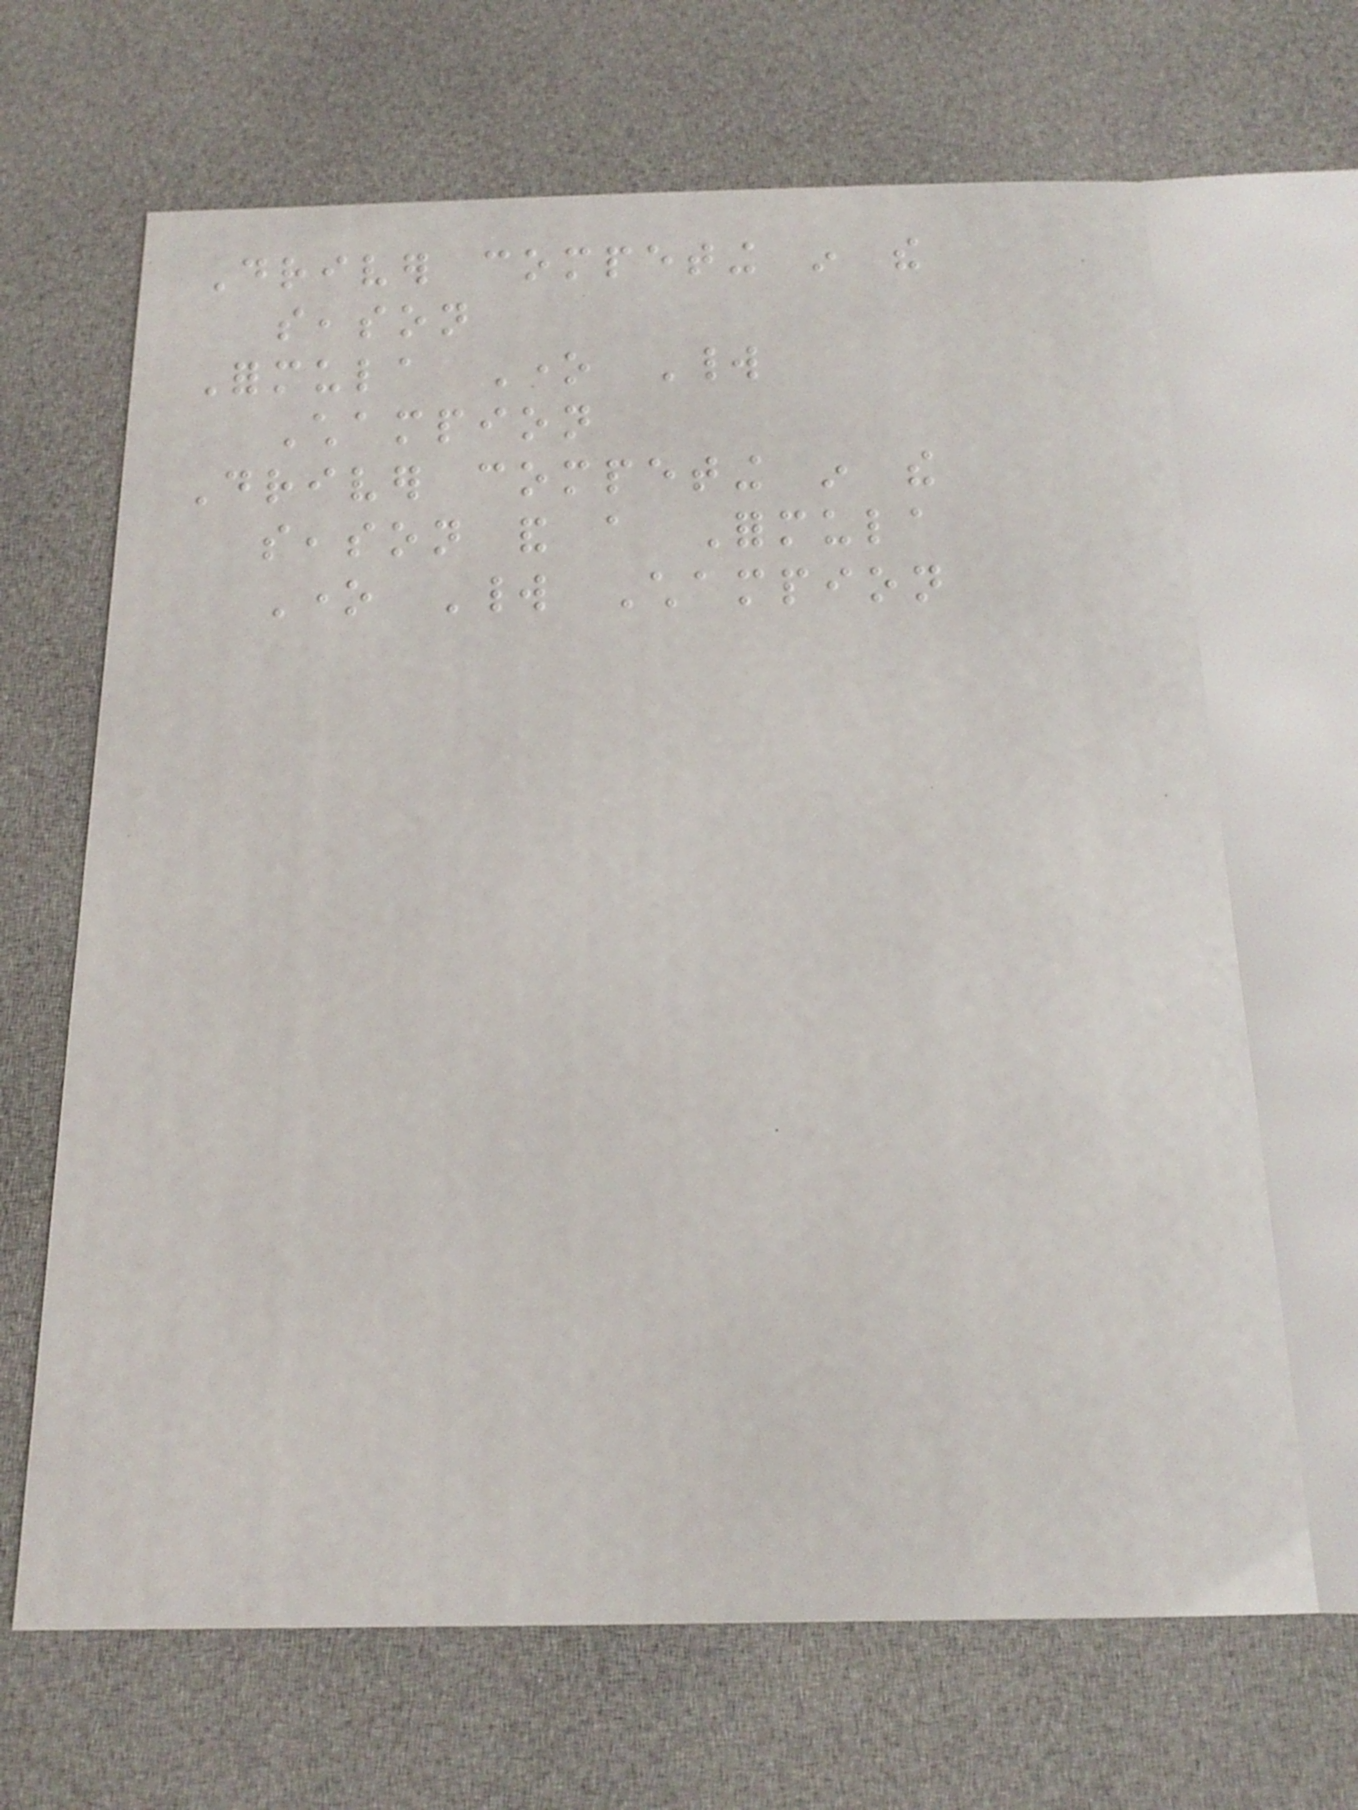Driver competing in the
season
Formula One World
Champion
Driver competing in the
season and a Formula
One World Champion
